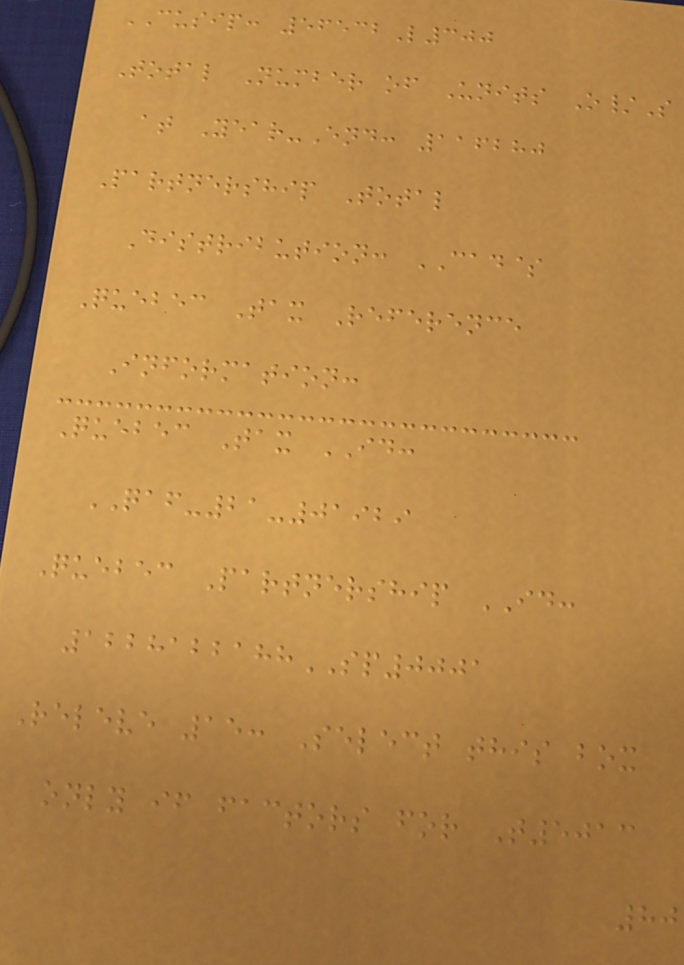CUSIP: 56532L300
Total Number of Units O/S
at Year-End: 116280
Partnership Total
Distribution: CAD$
Quebec Tax Reference
Information:
Quebec Tax ID:
QAF-21-01929
Quebec Partnership ID:
1228122188SP0001
Releve 15: Select this box
only if factors for T5013
80
